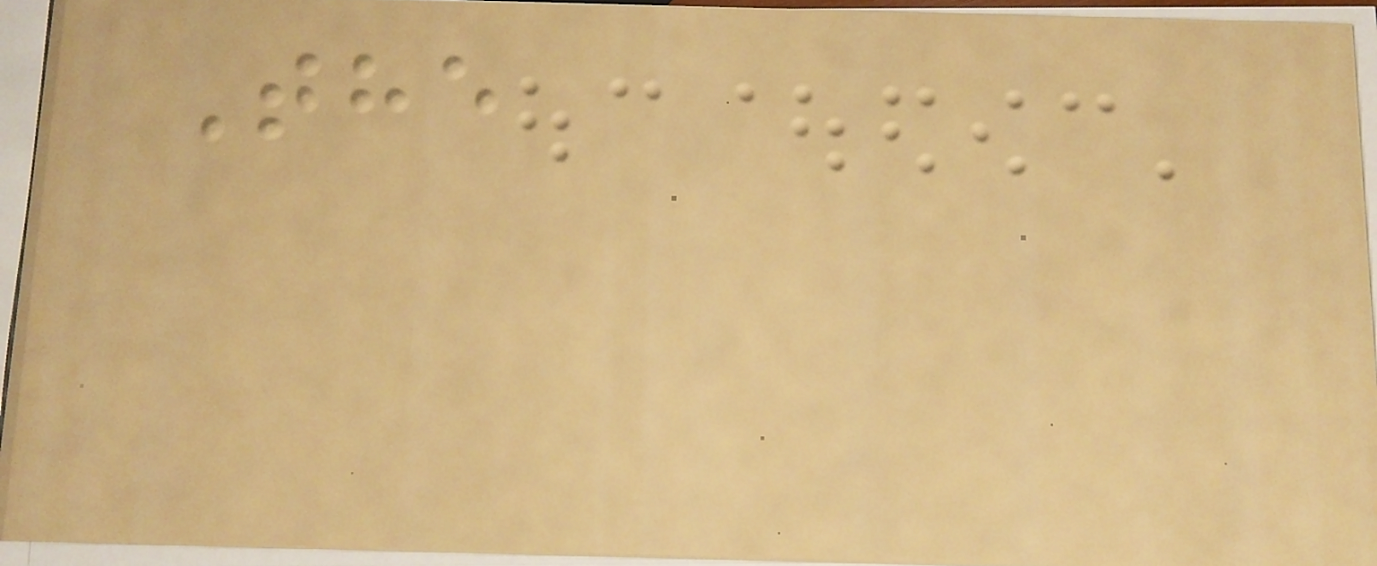The
